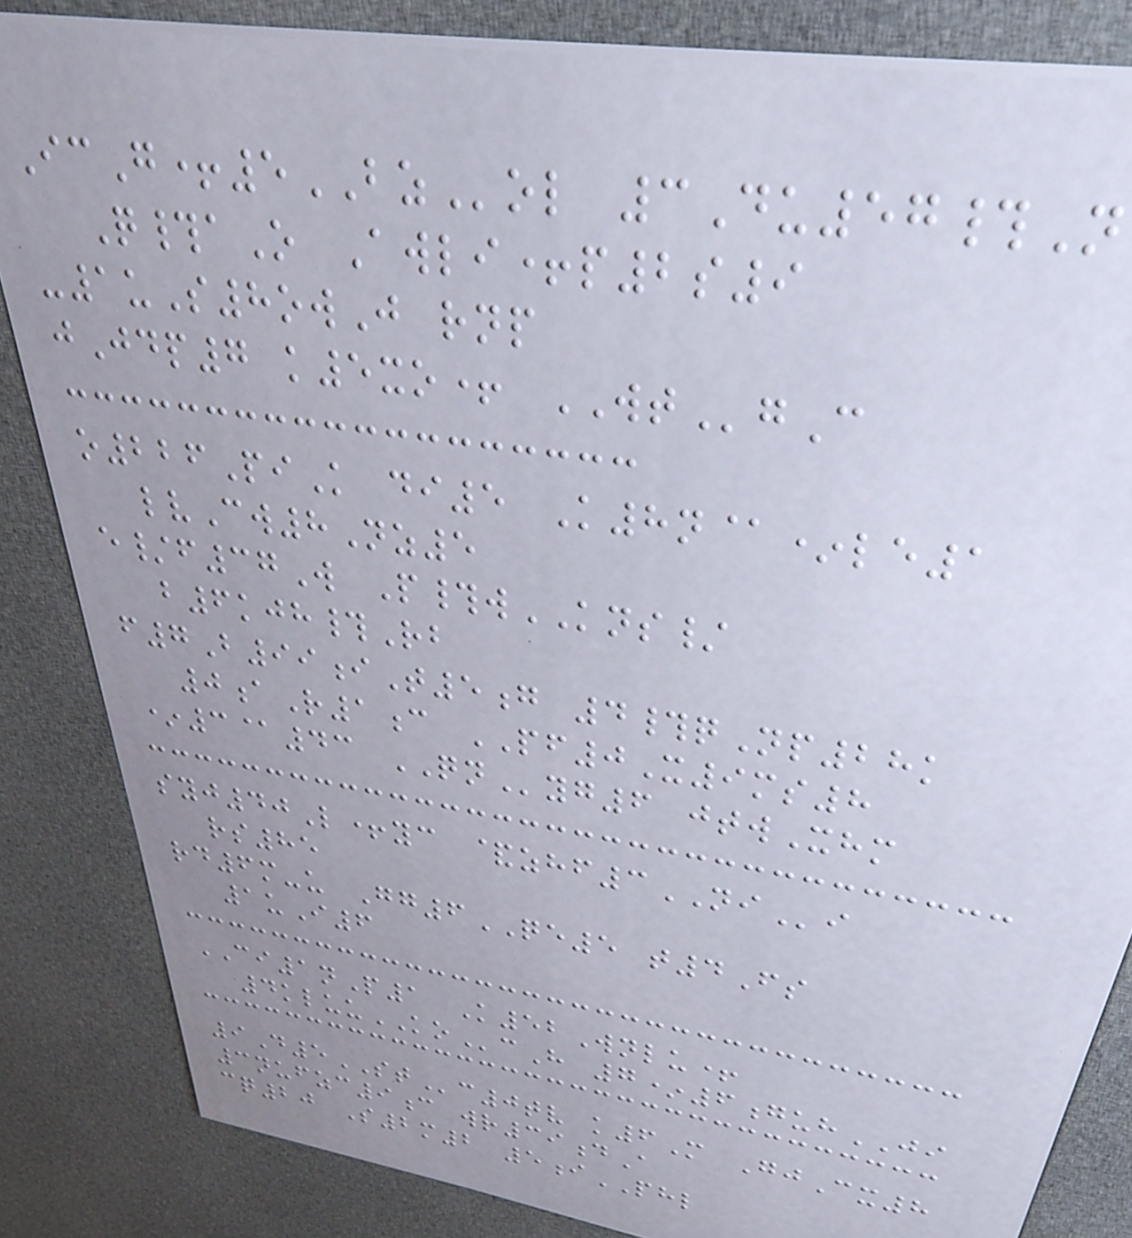IcG+5BZol 3Du57#N
Q#aO Awli+p2s9
-1uS8owJ rnp
jJdp7 k5xo+ WTgC
o226PiK di5 K8n@*le1
lvCw8Nz5
e/f37W P#wKNS/
b6kjh#Rb
f7B99iT5g 4#qNp28k
0aR1c PF0X9ms8
*3@43 QNyg6 jtwXhm
syj40L+yc &zhf3NIi
rs85
rd6m-u Gg6QE5 t4Fs
1uI6
CI1nP1 K52Wnlu+
4kluuKOcH 7*6guhJI
9D5STc0tv k6M GjCx8
3nufzc9c wr39dA
cq20 S2m2 5iPHL
